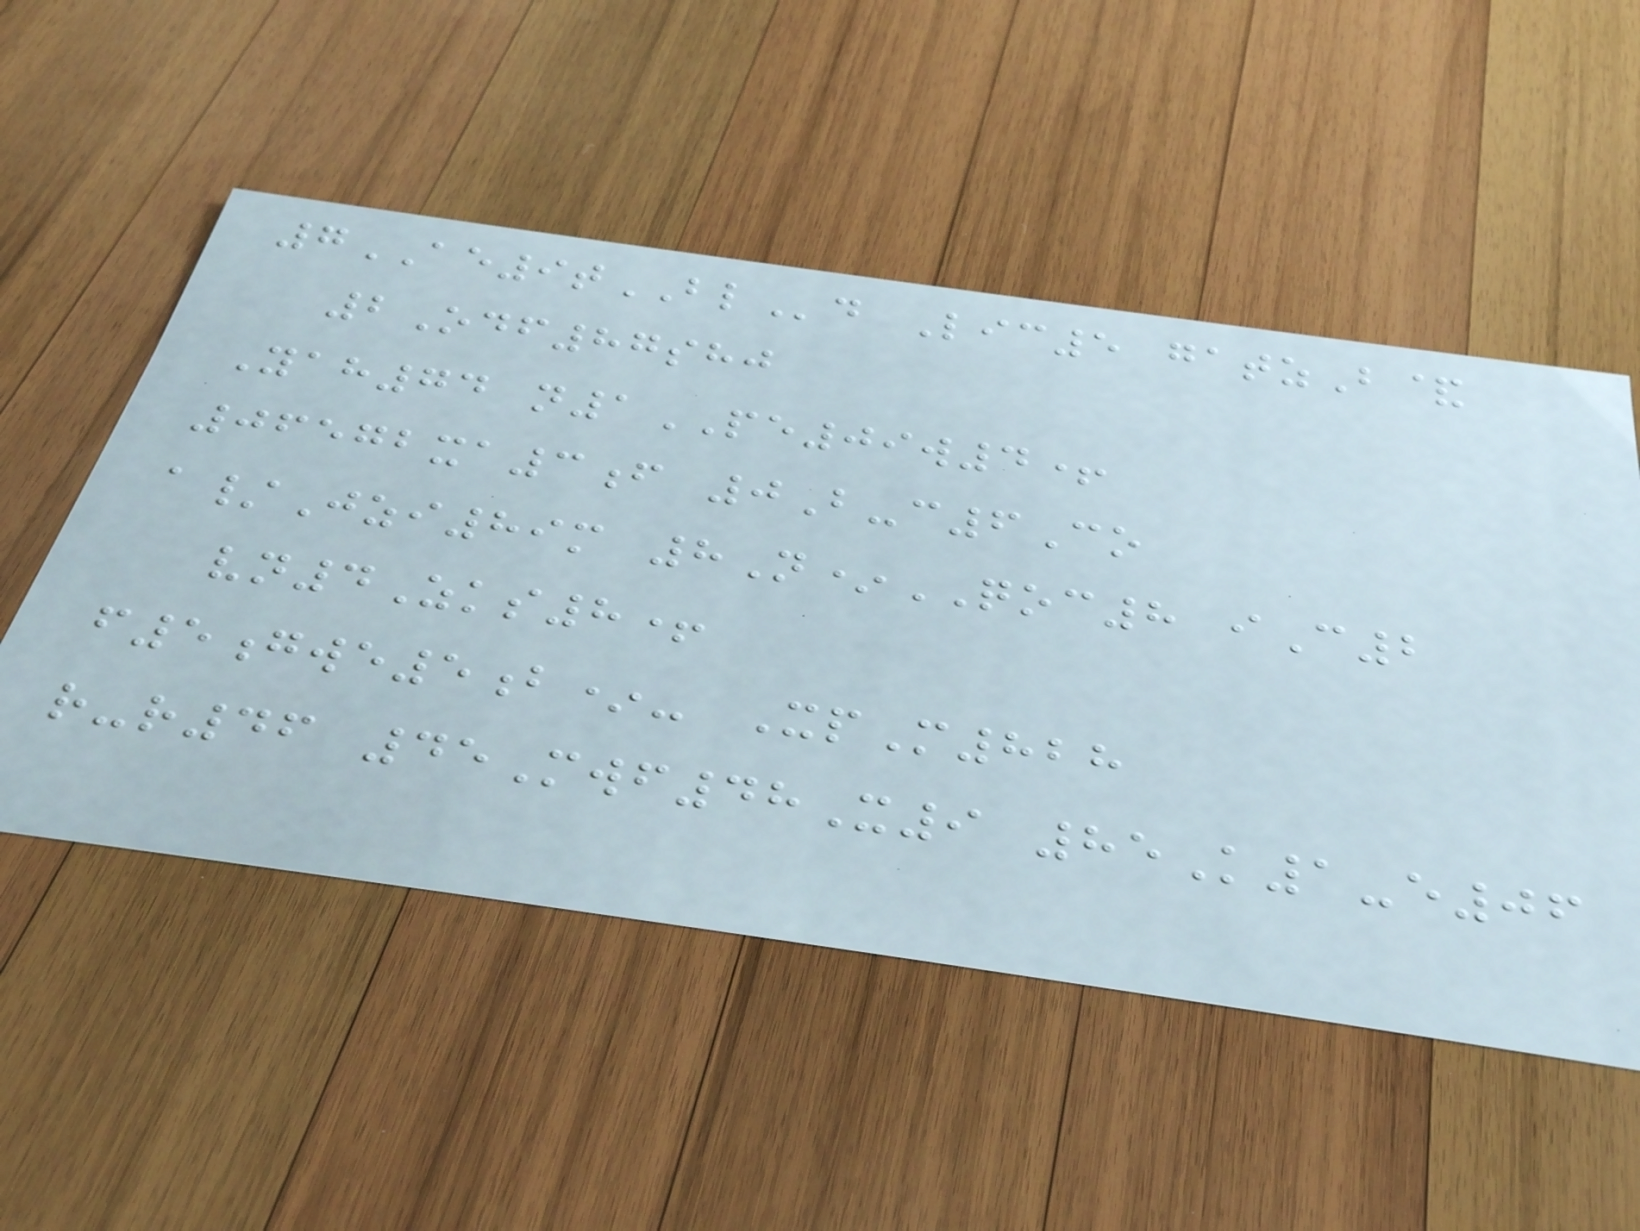7AE9tBLd Lic5 gatzB&
2Odf87shj
Yah74 n1PE09w4+
06572xa3f 0B-c6Co
a/Jzi89m 8N*QOC8 iC2
vn4Zks8+
f5gwe5b*- XpM828
r-r46 45Mwf48X9 85K1-e06
